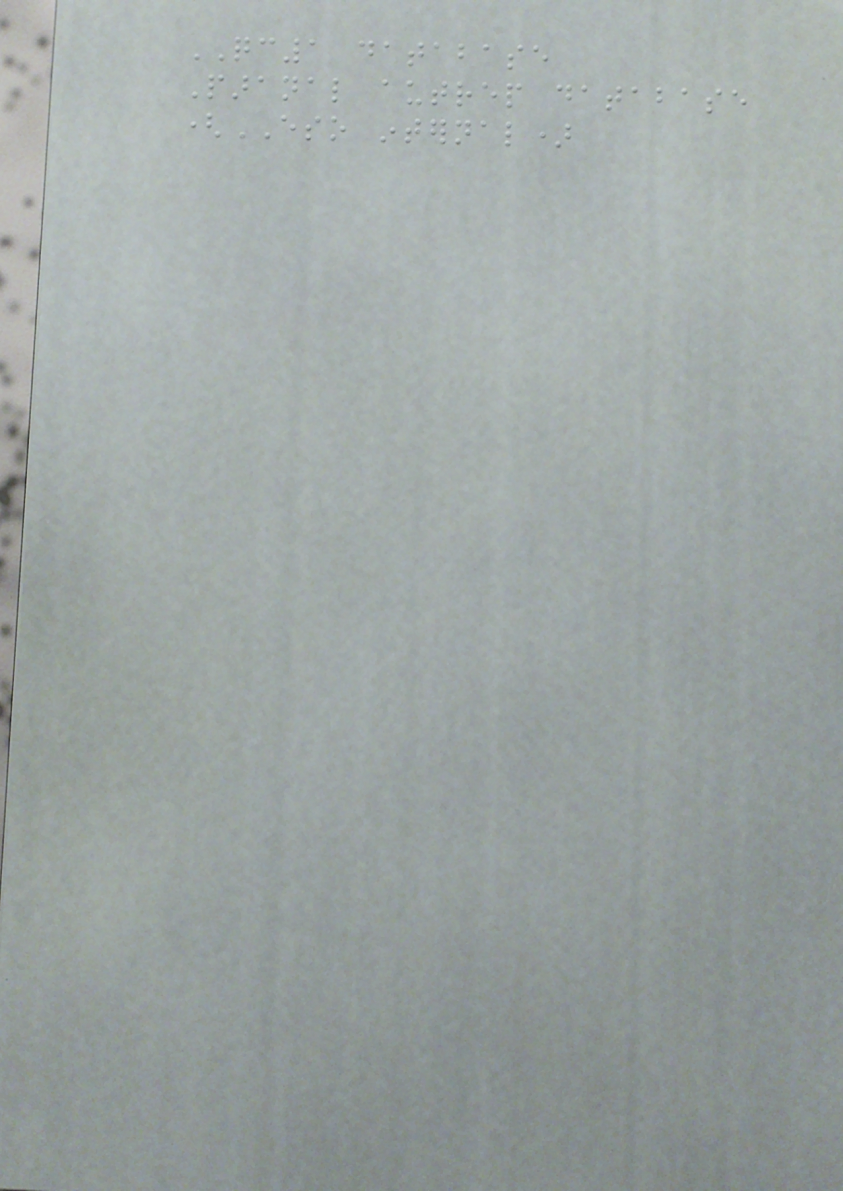QC1 database
Paranal autrep database
(ESO internal)
